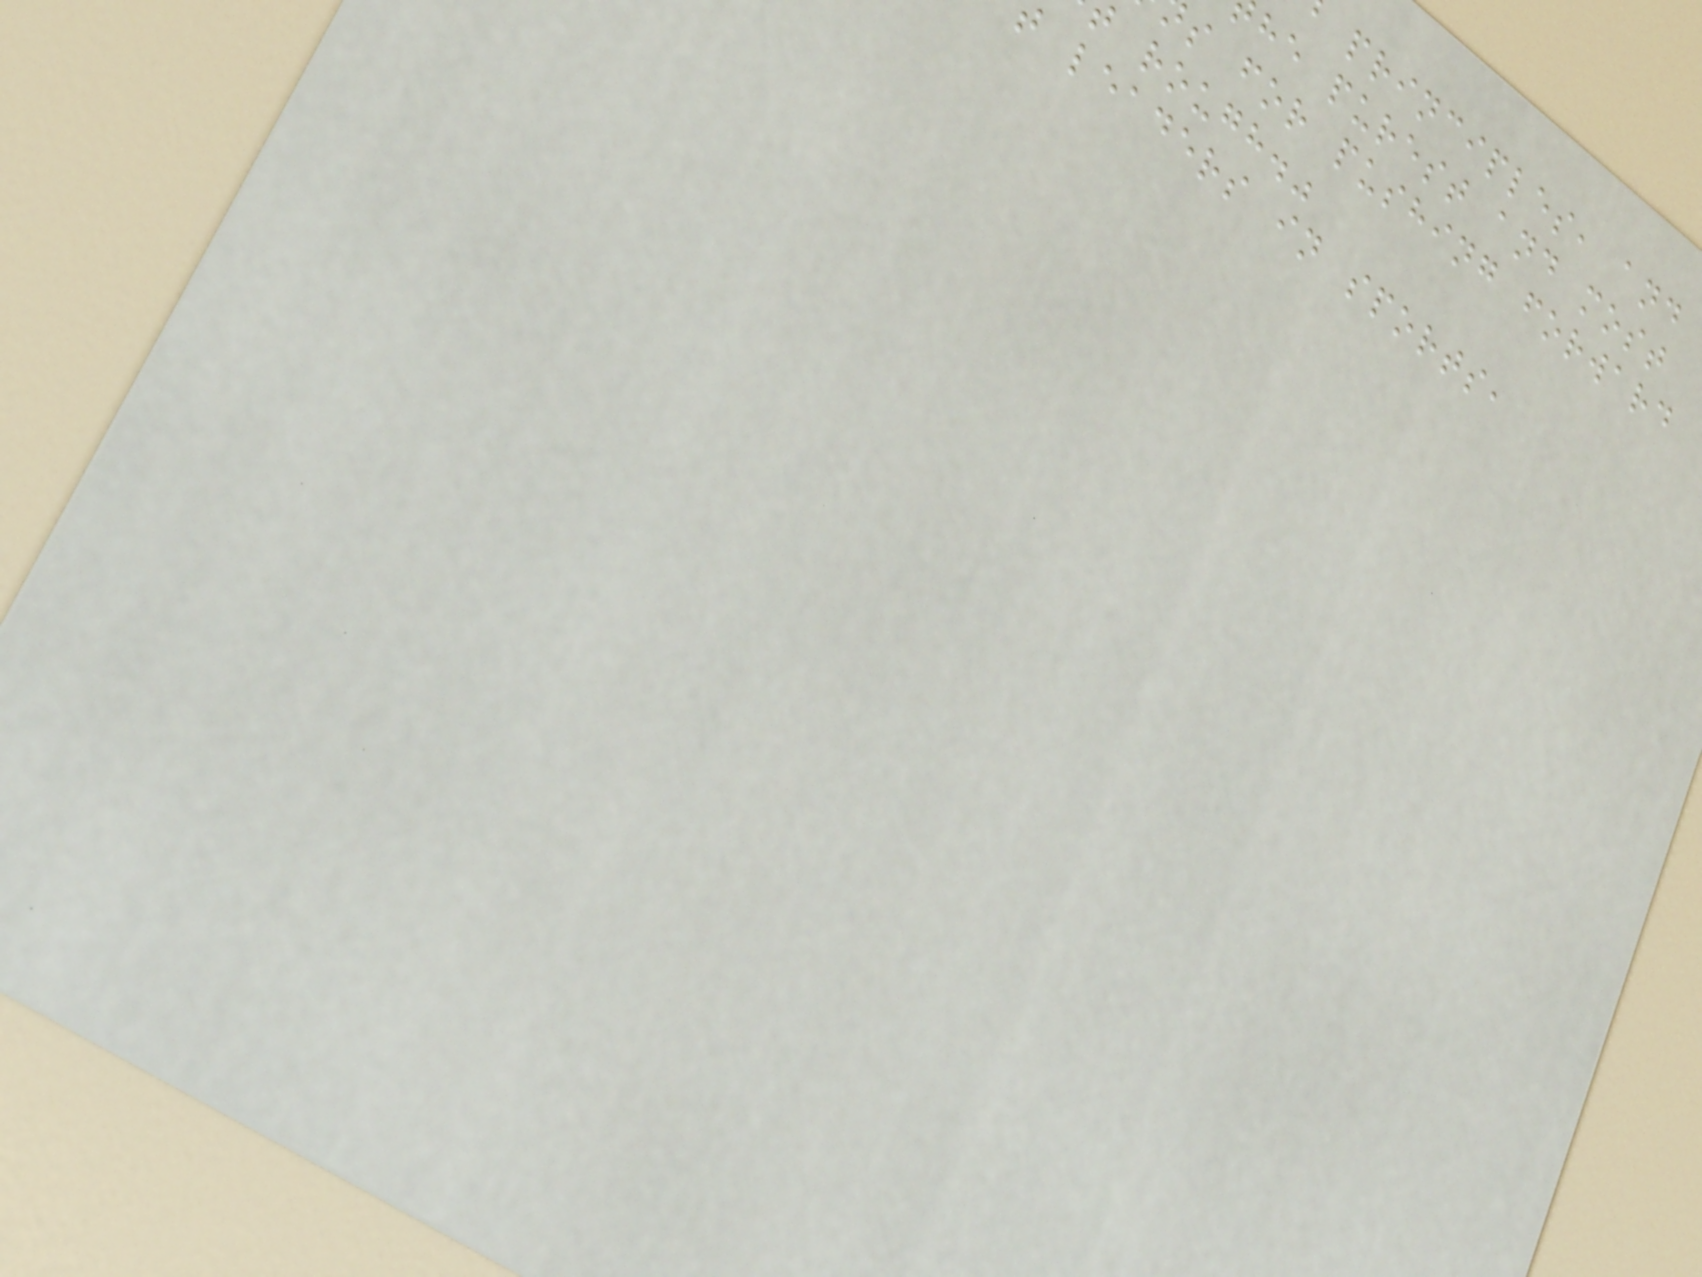principles, and
he purest and most
s for pushing forward
rough."
leaders in sports,
